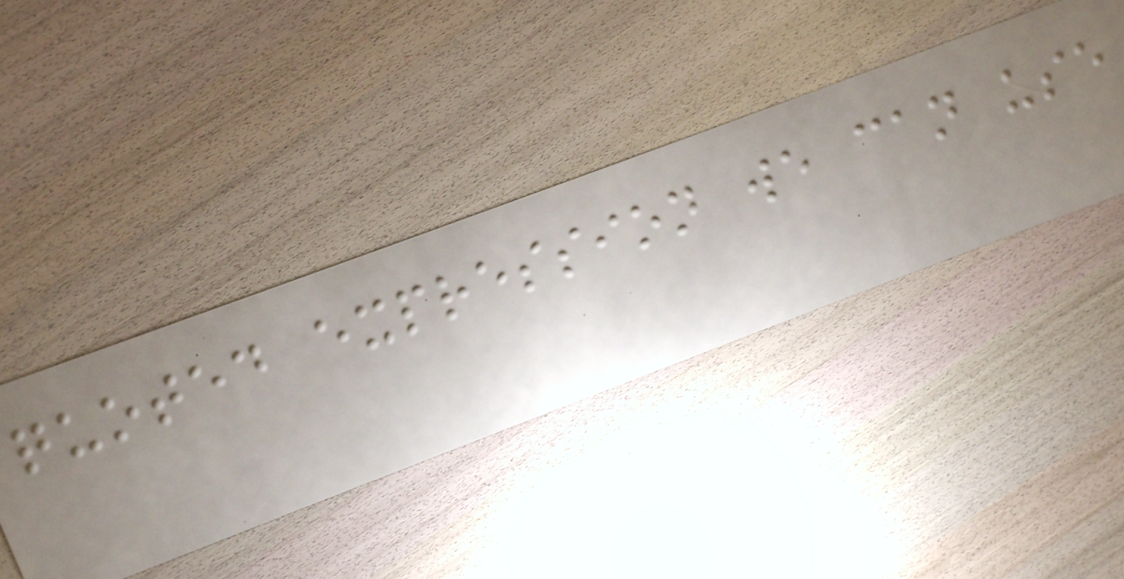quoted expression we can use
